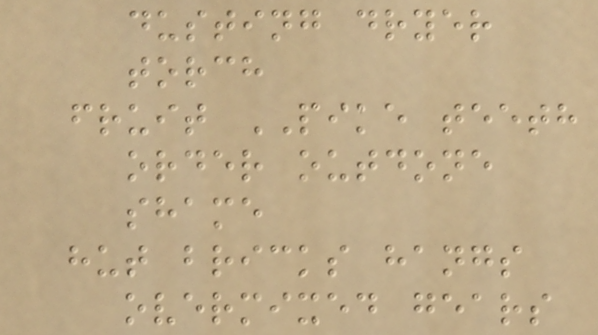dusting dryer
torch
fruit PIKE teeth
order outdone
shame
hut bricks hangs
overmixed gears
